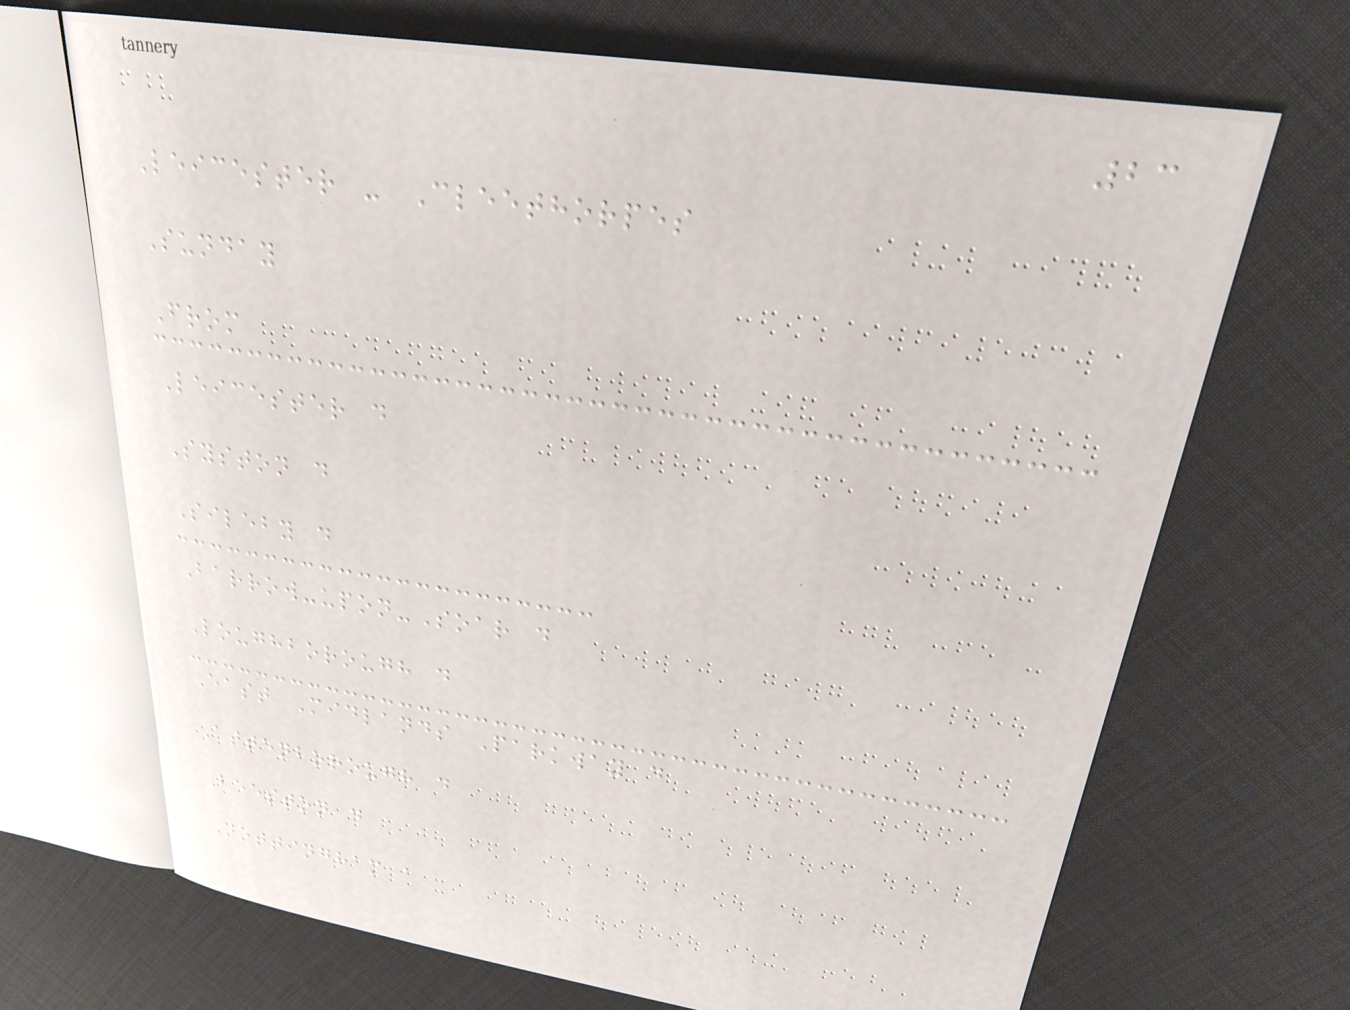23
Leicester - Cleethorpes
Sunday
From
Leicester d
Syston d
Sileby d
Barrow-upon-Soar d
Loughborough d
East Midlands Parkway d
Attenborough d
Beeston d
Nottingham a
